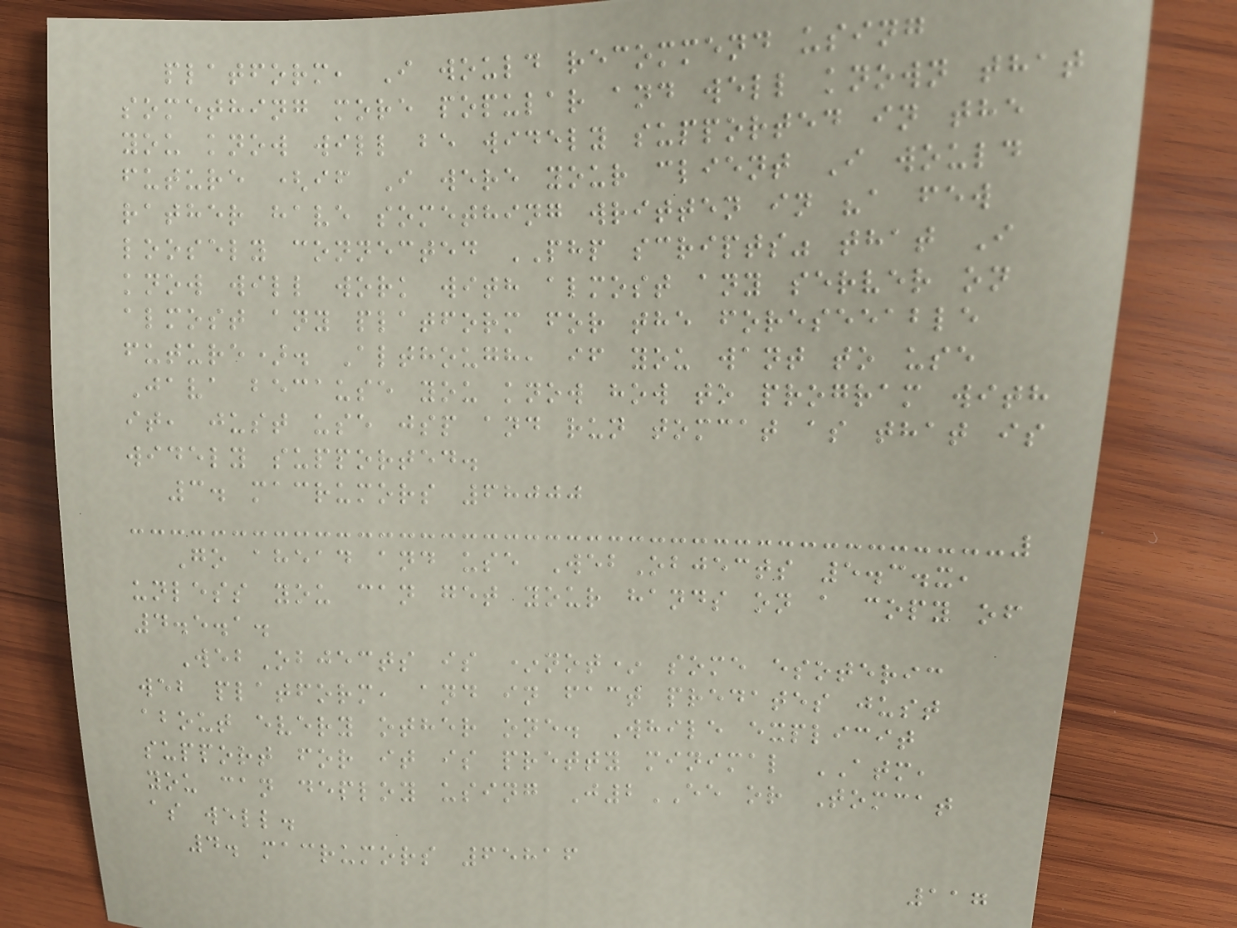platform, I would recommend using
something more popular and well known that
you know will be widely supported in the
future (if I were your client I would
rather have something written in "a few
loosely connected PHP scripts" that I
know will work with almost any server on
almost any platform for the foreseeable
future). Although, if you want to use
Java because you know how to program with
it, just use jsp and run tomcat as that is
widely supported.
3. macrumors 68000
Go ahead and use WebObjects 5.3.x,
unless you can get your hands on a copy of
4.5.1.
WebObjects is *not* some esoteric
web platform, and in fact predates just
about every other one. While explicit
support for it is pretty minimal ATM,
you can deploy using J2EE or Tomcat
as well.
4. macrumors 65816
117
